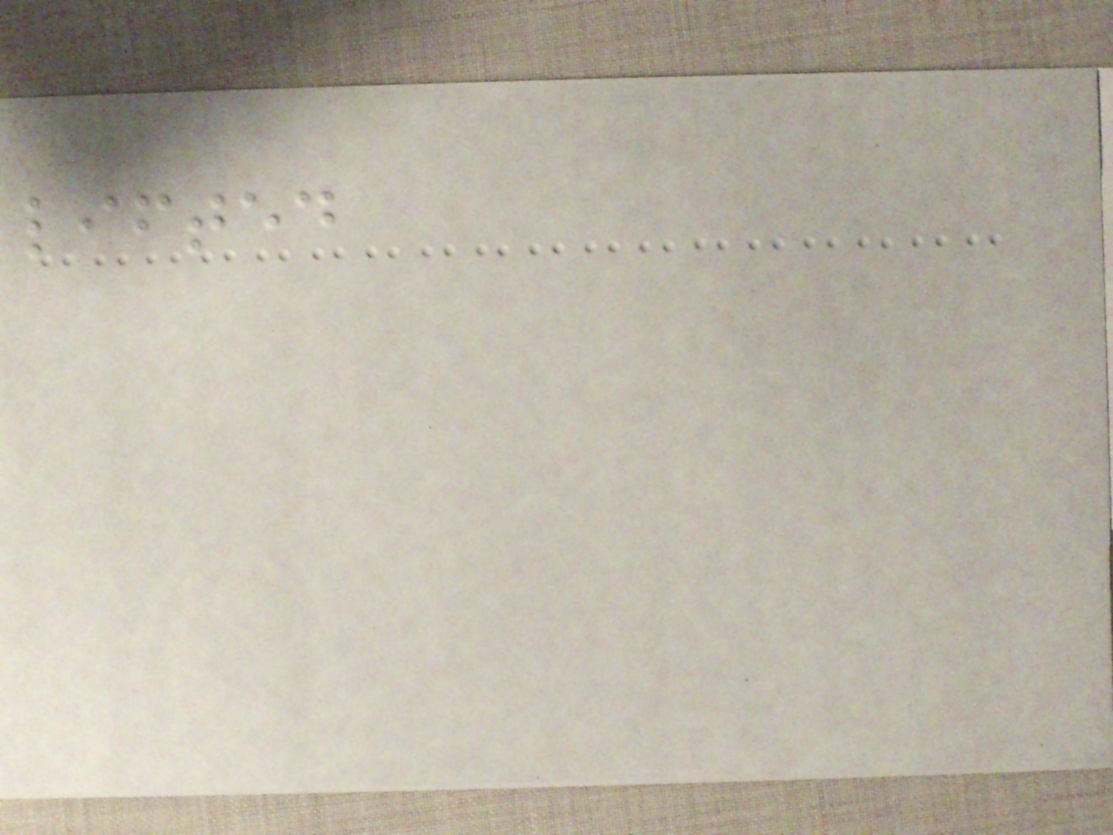lifted
